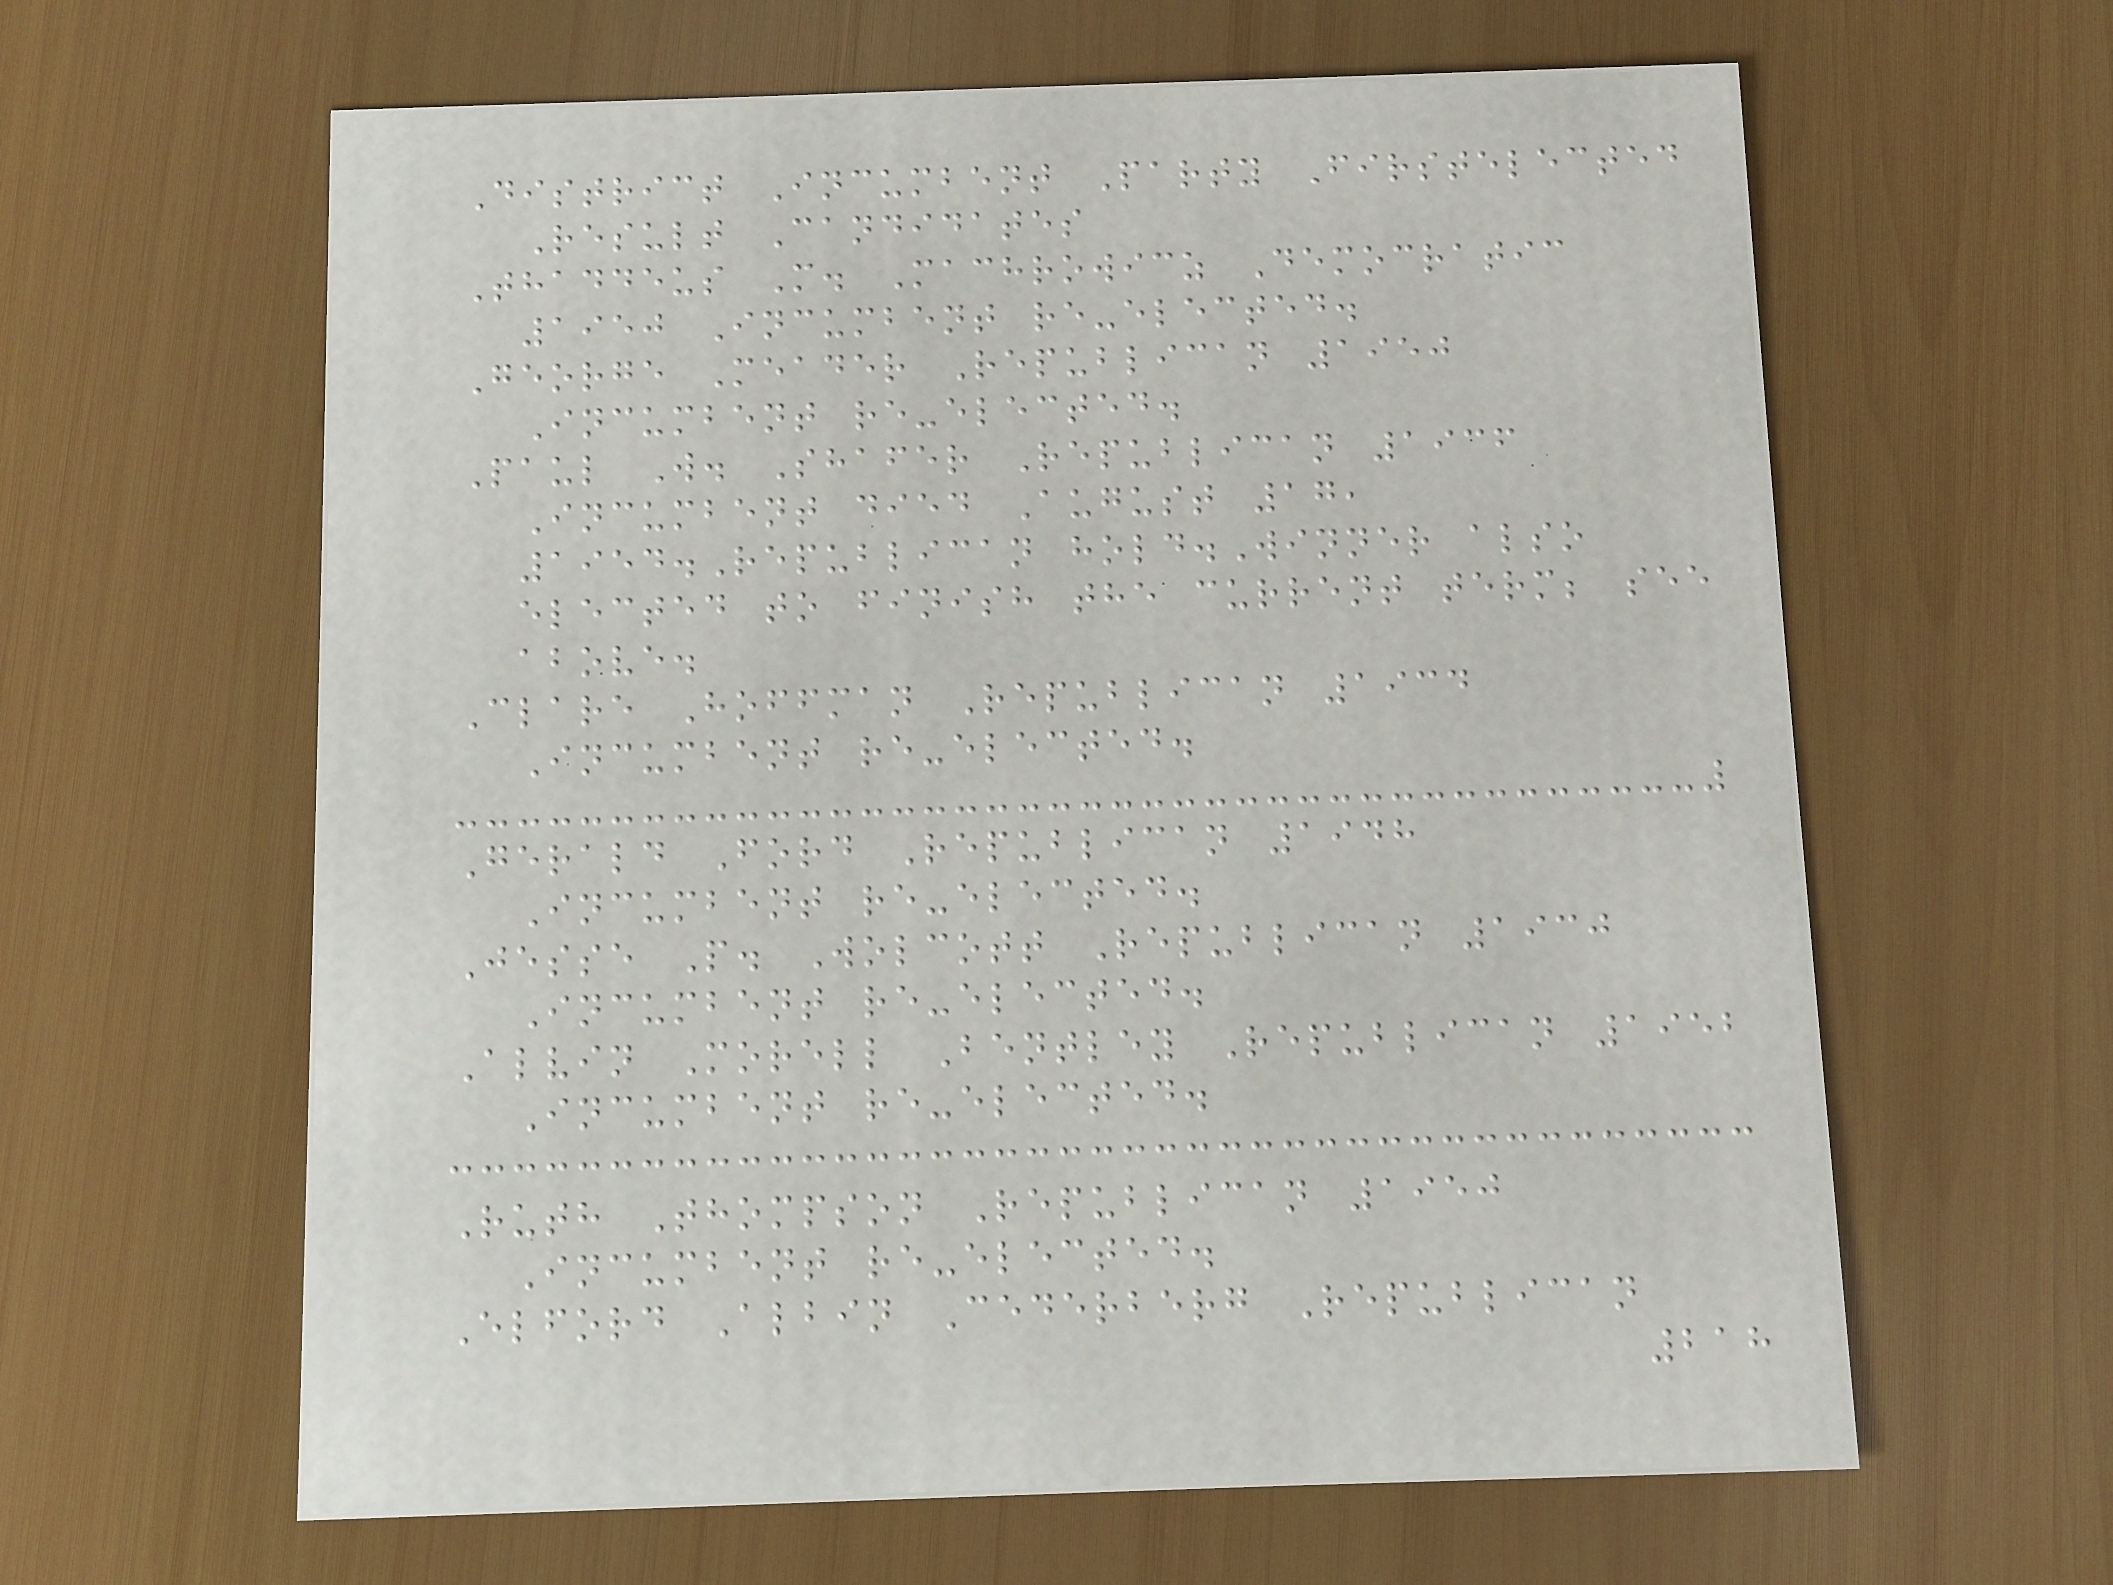District Incumbent Party Firstelected
Result Candidates
Thaddeus M. Machrowicz Democratic
1950 Incumbent re-elected.
George Meader Republican 1950
Incumbent re-elected.
Paul W. Shafer Republican 1936
Incumbent died August 17,
1954.Republican hold.Winner also
elected to finish the current term; see
above.
Clare Hoffman Republican 1934
Incumbent re-elected.
Gerald Ford Republican 1948
Incumbent re-elected.
Jesse P. Wolcott Republican 1930
Incumbent re-elected.
Alvin Morell Bentley Republican 1952
Incumbent re-elected.
Ruth Thompson Republican 1950
Incumbent re-elected.
Elford Albin Cederberg Republican
218
